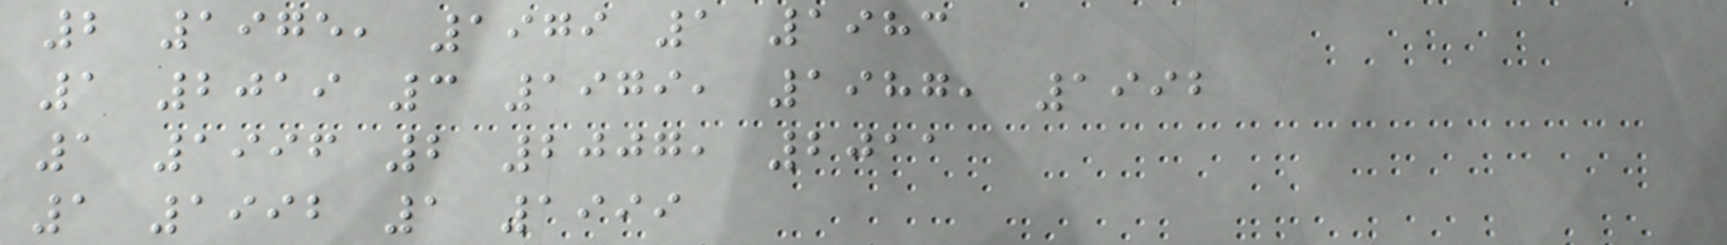2 1975, 1979 1 1983
1 2019 3 1979, 1987, 1992
1 1996 2 2007, 2011
1 1992 1 1999
